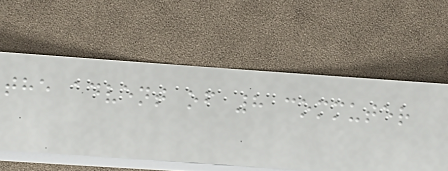the advent of 8 commuter
